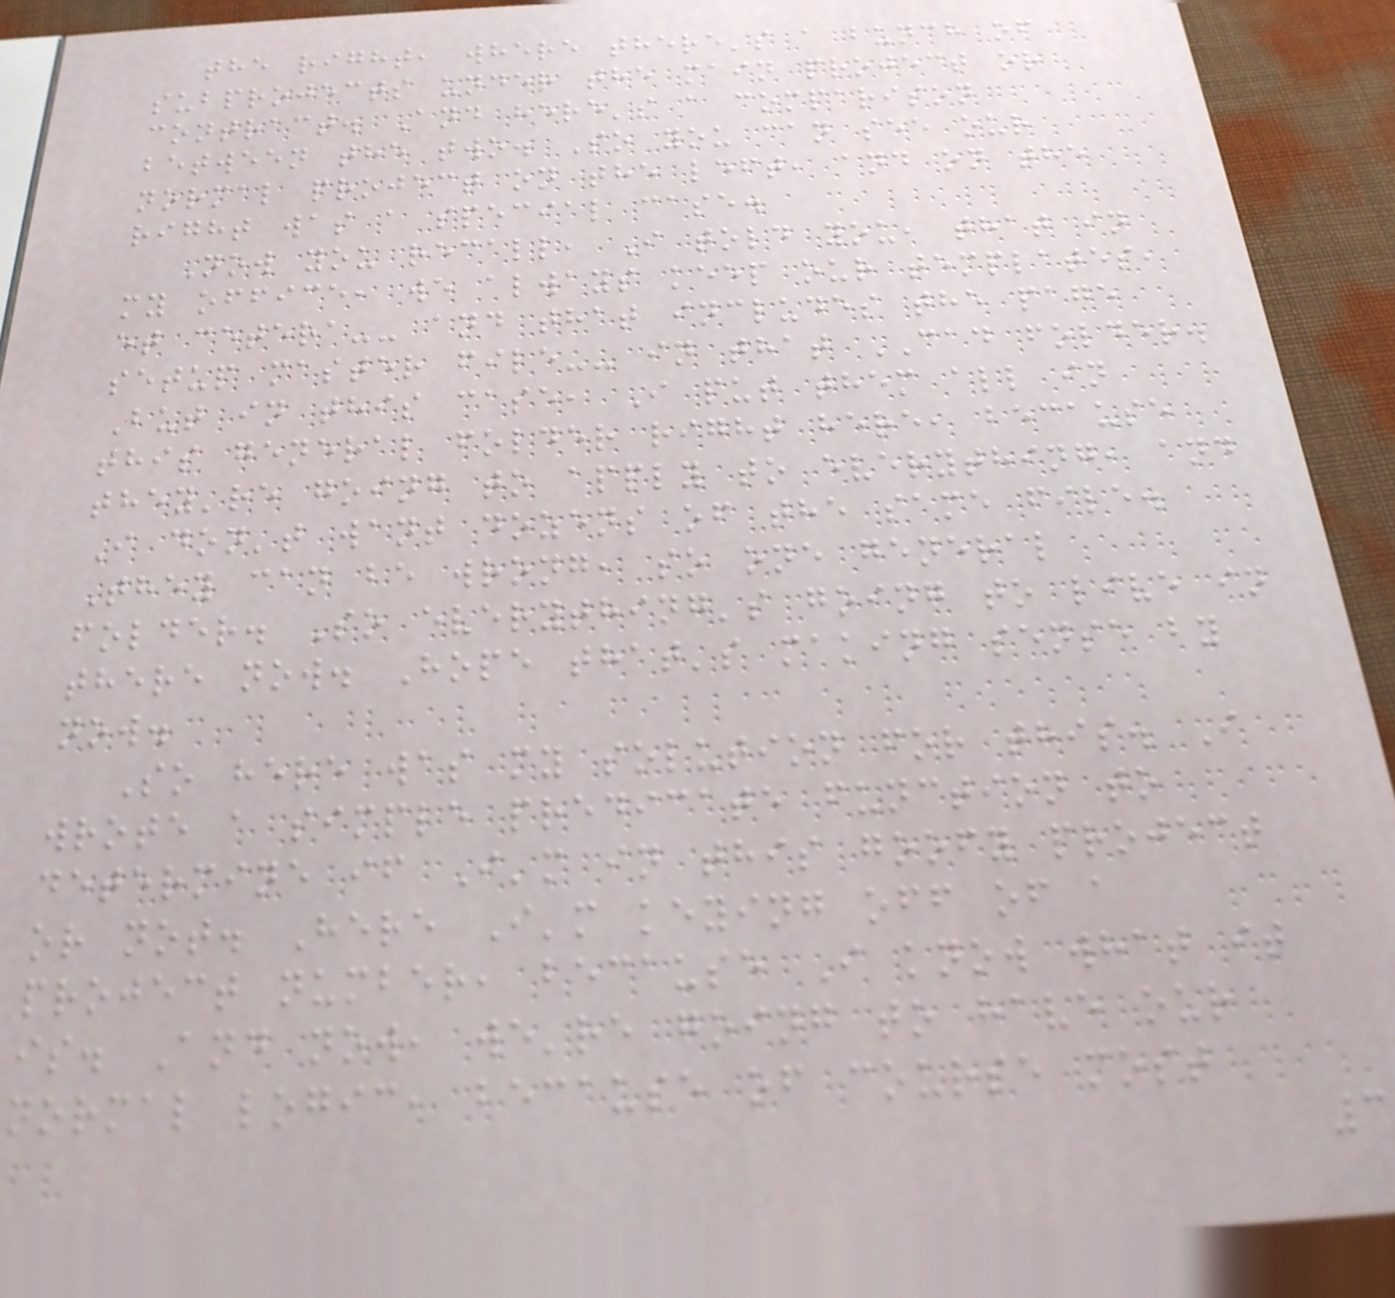the right, where there's a bunch of
subprojects under the main project or
contract. And here's a comparison
between the two. So you can see our
normal project on the left, and on the
right was a special case.
Now you recall, I told you, that in
my office, we always keep our templates,
et cetera-- and that includes the page
setup master file-- in that CAD folder.
But in this case, I put them all in
this general folder right here, because
they're going to apply to everything, and
I don't want dozens of the same file.
They can be wrong, so one general
folder. So everything's going to live in
there now. Hope that's making sense by
now.
So here was my solution for this. I
wrote a simple predicate function to
determine if I'm in this goofy project
or not. Here I'm keying off of a
project number, because I know what it
is. And now, we're going to have our
normal logic, because of course most
3
